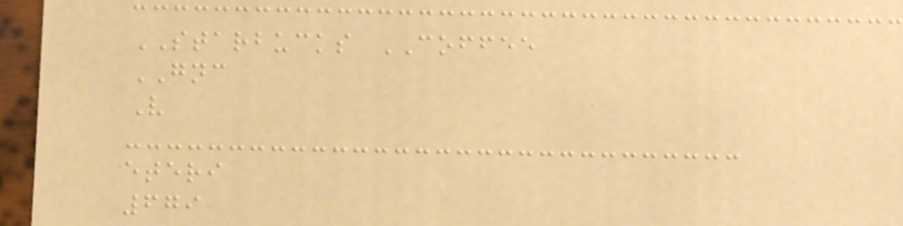STARBUCKS COFFEE
GNC
V
eteri
679
